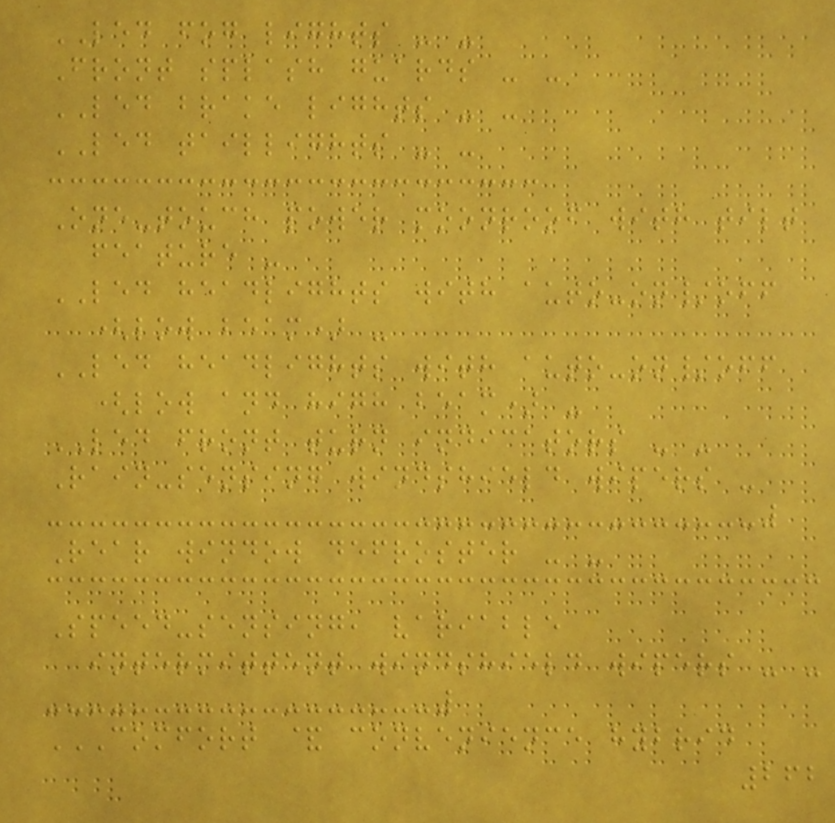LED fog lights - -
Front splash guards - -
LED brake lights - -
LED taillights - -
One-touch power moonroof with tilt
feature -
LED headlights with auto-on/off
(low beam) -
LED headlights with auto-on/off
(low and high beam) -
LED front turn indicators - -
Rain-sensing windshield wipers -
Rear window defroster - -
Speed-sensing, variable
intermittent windshield wipers - -
COMFORT & CONVENIENCE HYBRID
262
